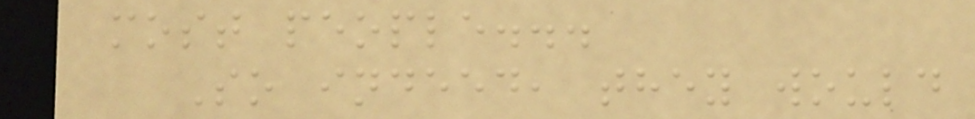most people...
So indeed, they would
